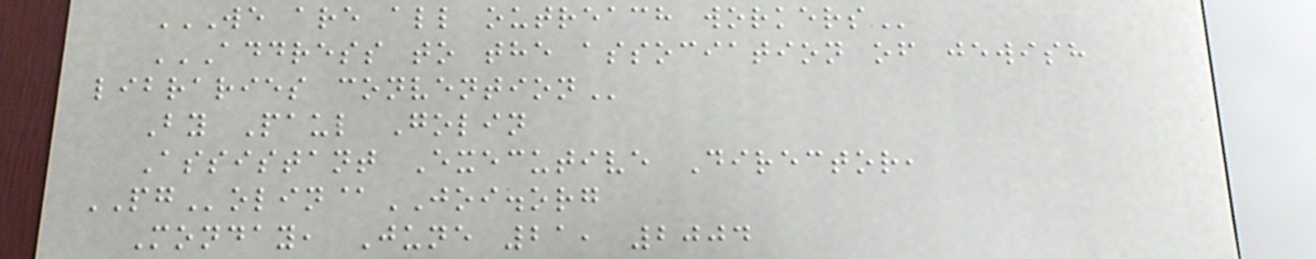WE ARE ALL OUTREACH WORKERS
ADDRESS TO THE ASSOCIATION OF JEWISH
LIBRARIES CONVENTION
By Paul Golin
Assistant Executive Director,
PGolin@JOI.org
Monday, June 21, 2004
